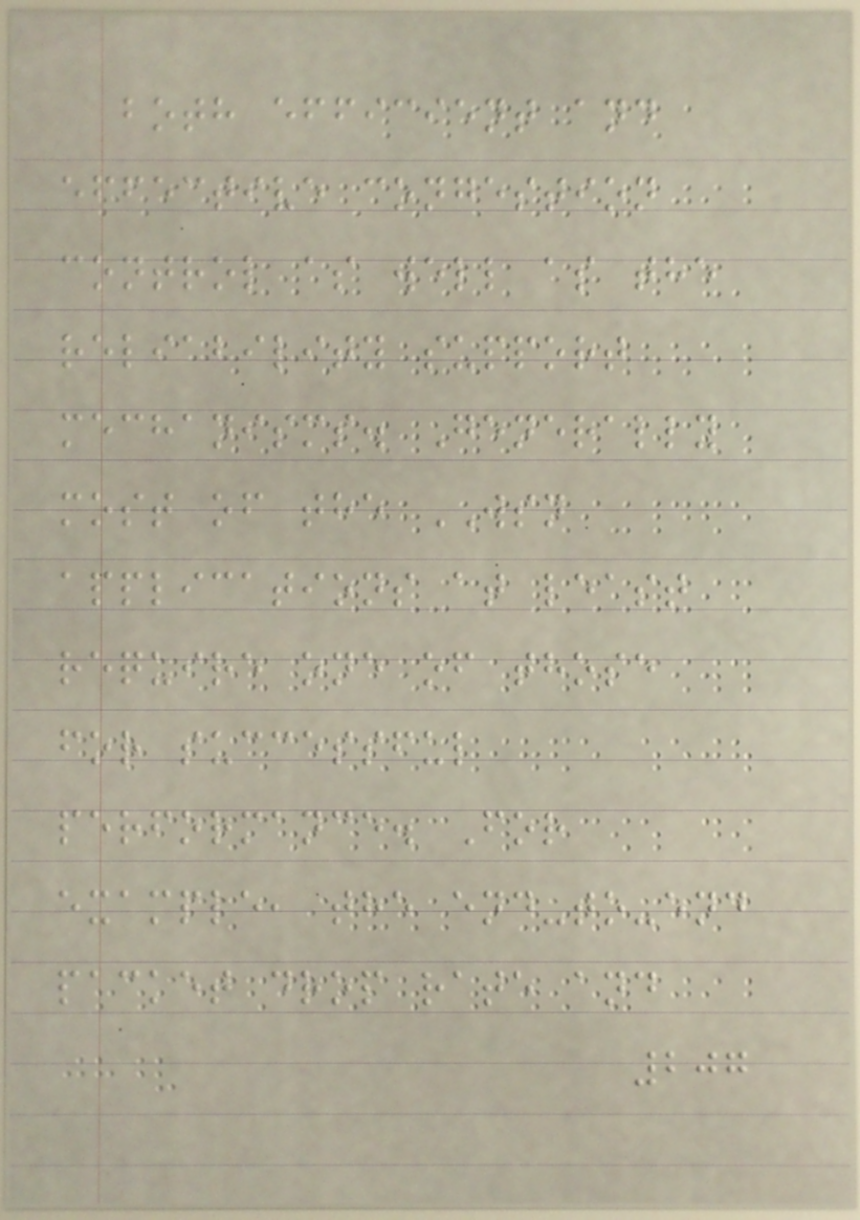both efficient and
effective congestion
control as well as the
reliability support
mechanisms. Generally
most of the WSN
applications at least
require one of those
for successful
performance. For
example, the end-to-end
packet drop rate and
207
